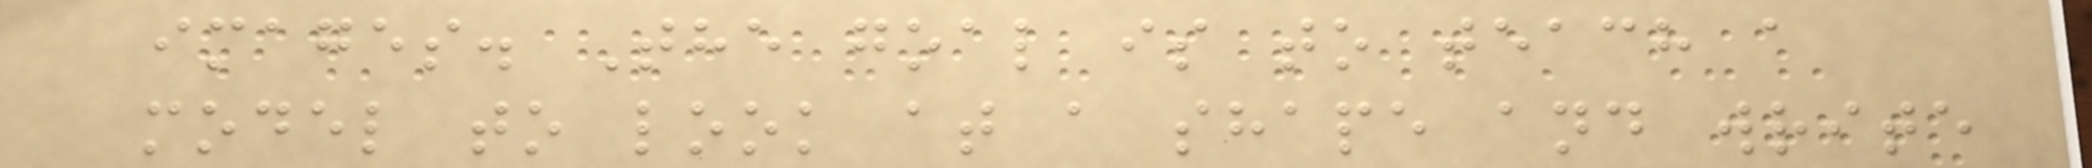images. The goal is to teach a
model to look at a shape and write
